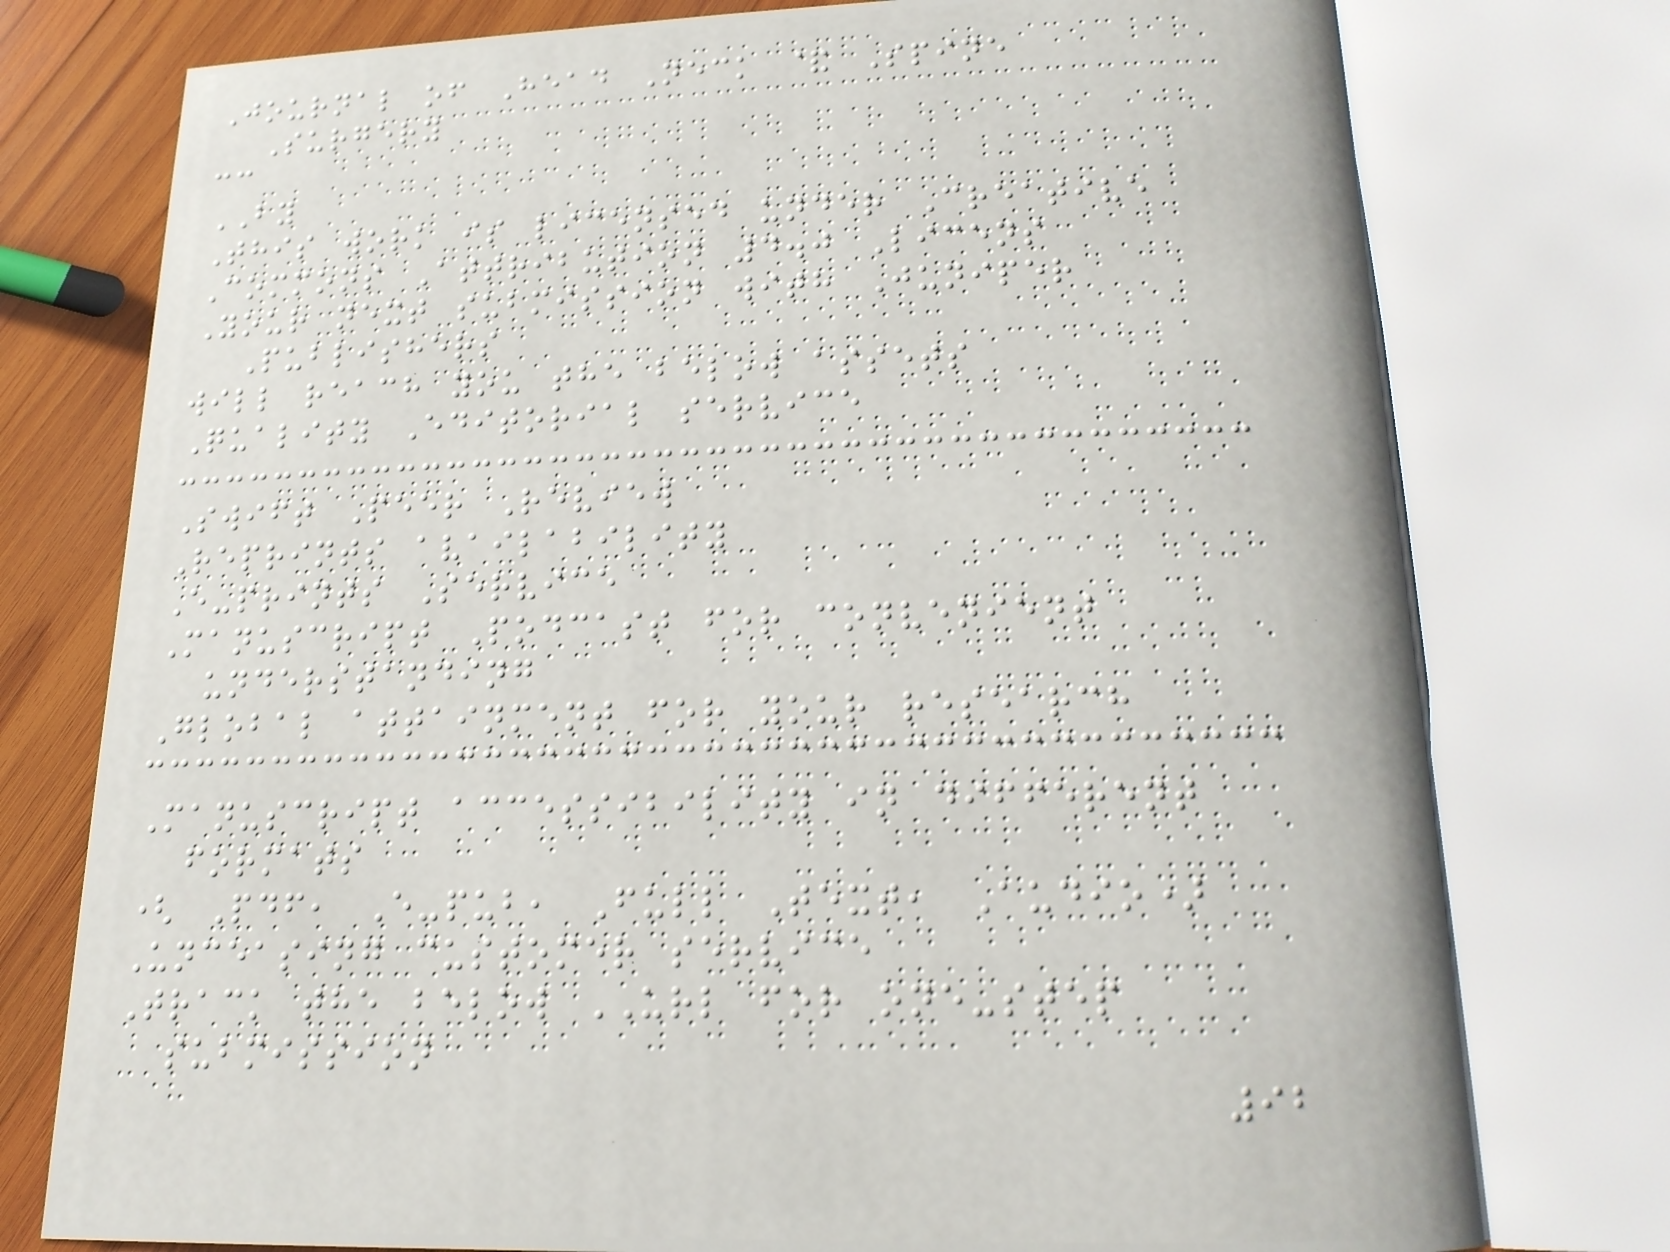Journal of Head Neck & Spine
Surgery
cc
BY
This work is licensed under Creative
Commons Attribution 4.0 Licens
Your next submission with Juniper
Publishers
will reach you the below assets
Quality Editorial service
Swift Peer Review
Reprints availability
E-prints Service
Manuscript Podcast for convenient
understanding
Global attainment for your research
Manuscript accessibility in different
formats
( Pdf, E-pub, Full Text, Audio)
Unceasing customer service
Track the below URL for one-step
submission
92
